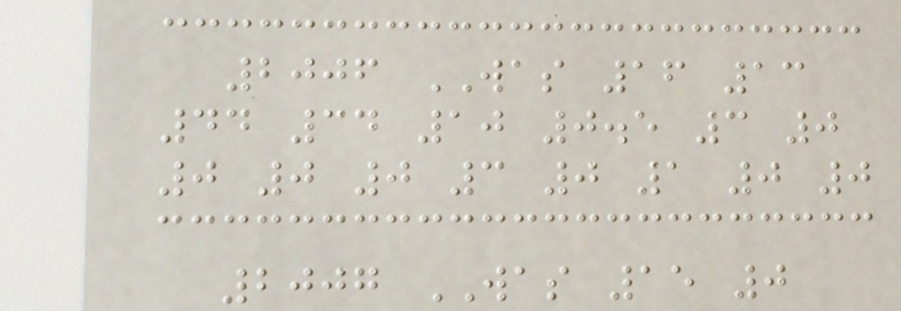2006 WAS 16 13
44 34 10 0.5 3 0
0 0 0 3 0 1 0 0
2007 WAS 15 0
